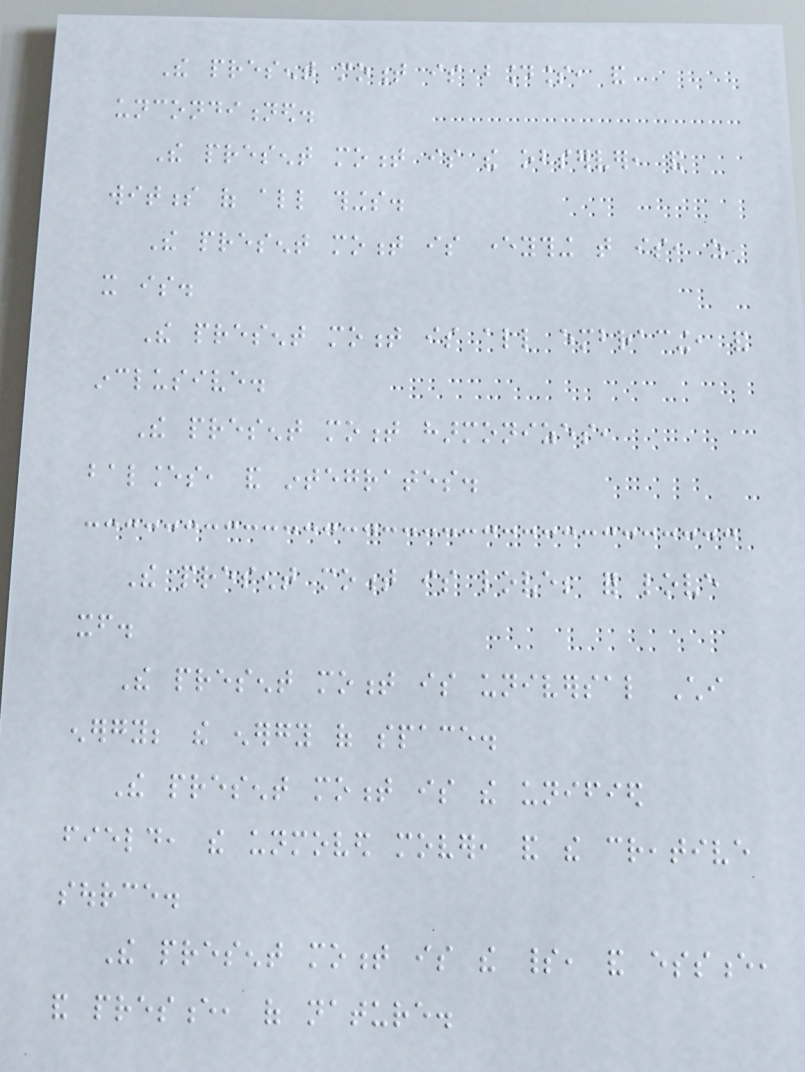The present moment is boundless, and
unconditioned.
The present moment is the observer, and
witness of all things.
The present moment is everything that is, as
it is.
The present moment is all embracing, and
inclusive.
The present moment harmonizes,
balances, and integrates.
The present moment is love; for love
itself.
The present moment is universal Chi
energy; the energy of space.
The present moment is the unified
field, the unmoved mover, and the creative
source.
The present moment is the spirit, and essence,
and presence, of nature.
